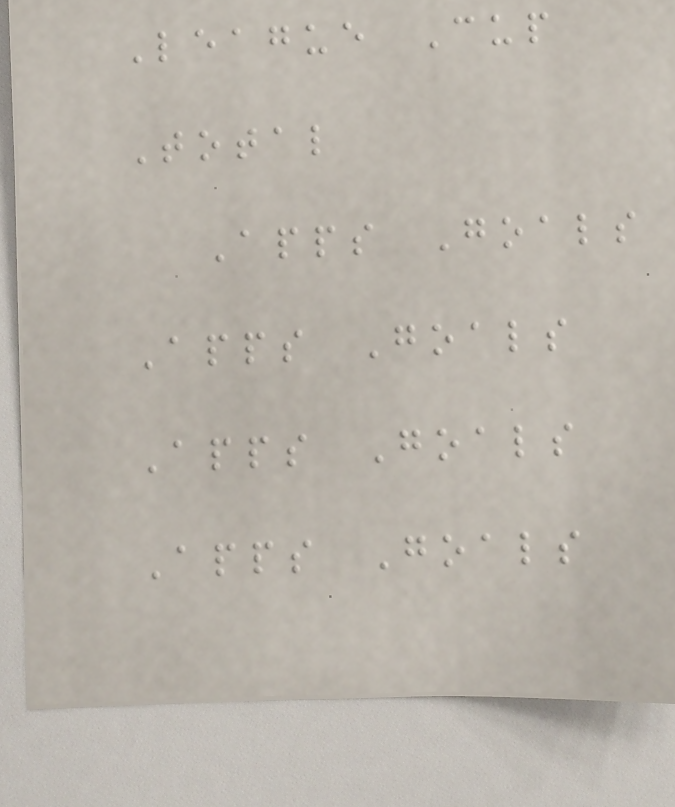League Cup
Total
Apps Goals
Apps Goals
Apps Goals
Apps Goals
